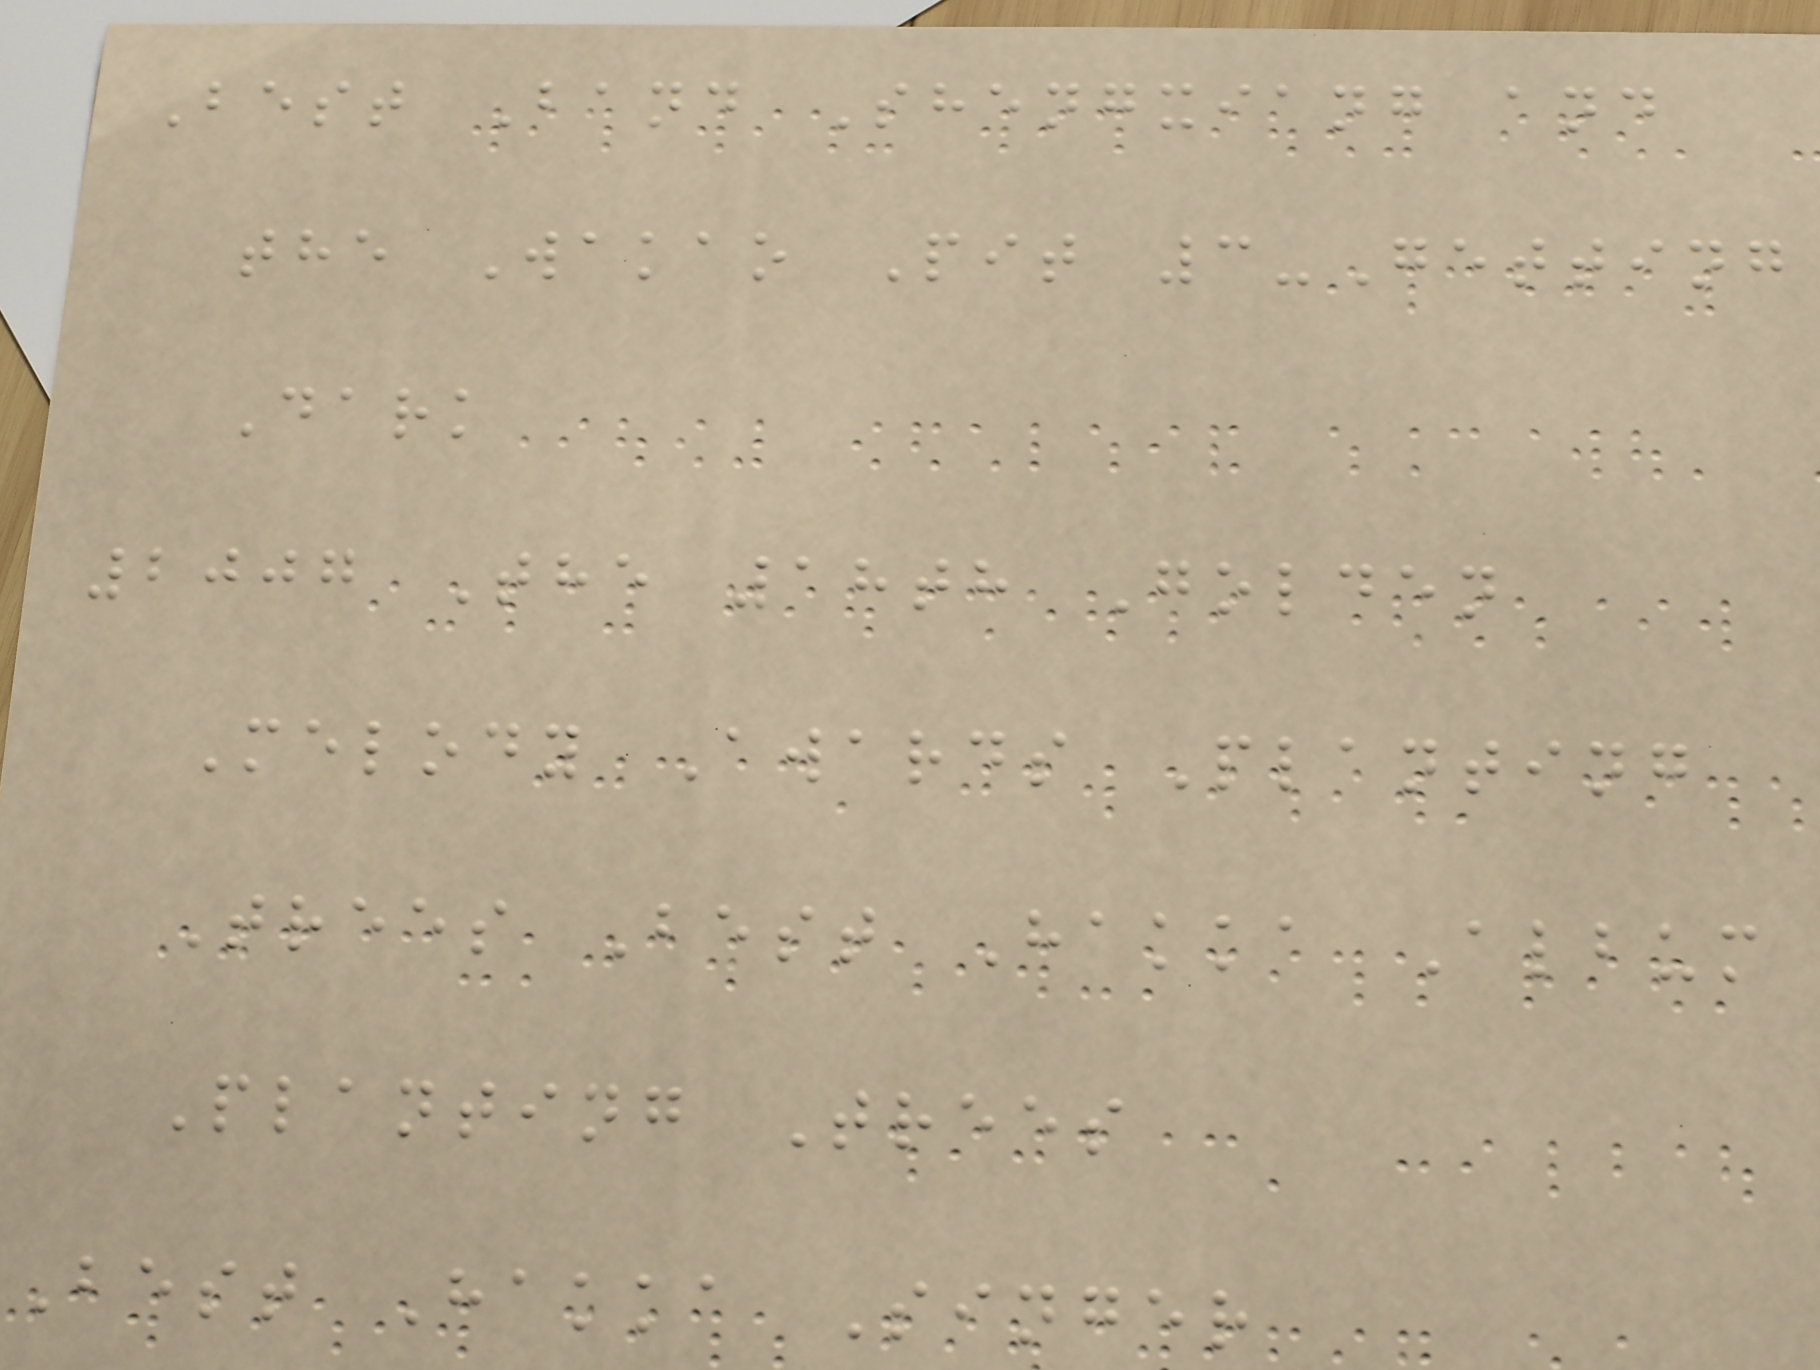Best Band Shengxiang and
the Wakao Pit 3-Getting
Dark
2007 The 18th Golden
Melody Awards Planting
Trees Best Hakka Album
Planting Trees
Best Hakka Singer
